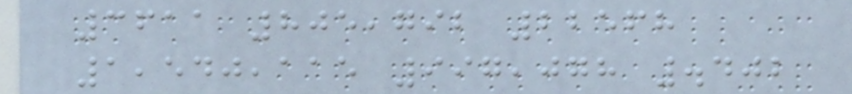3611 805,792 22568
1,540,115 997,078 .402
